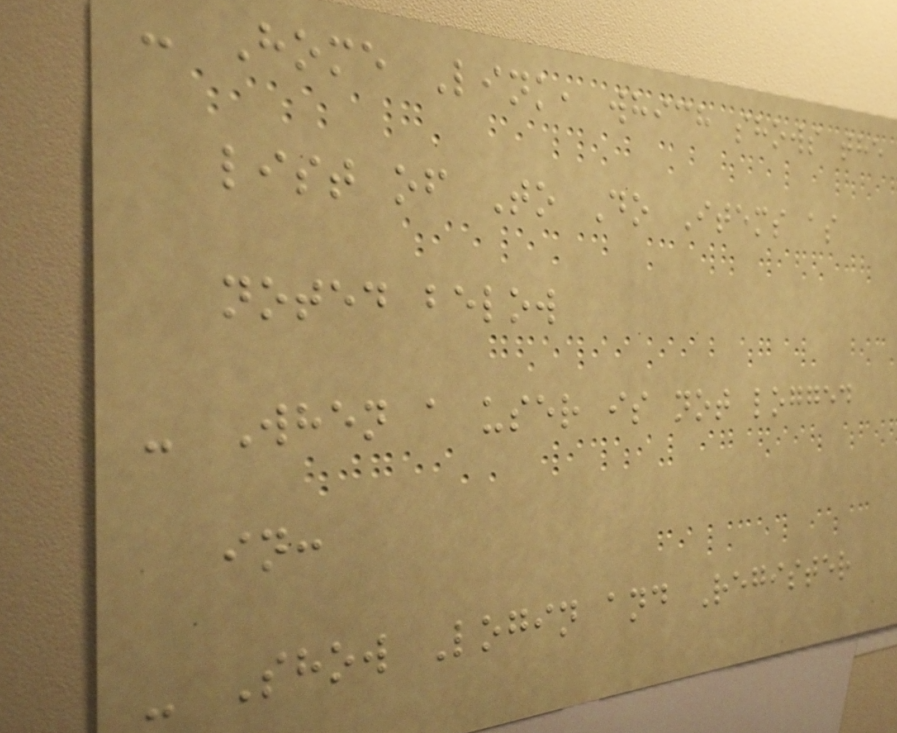- Home Link, which shows the
list of To Do Items as
noted below
- When a user is not logged
in:
- Show Login and Register
